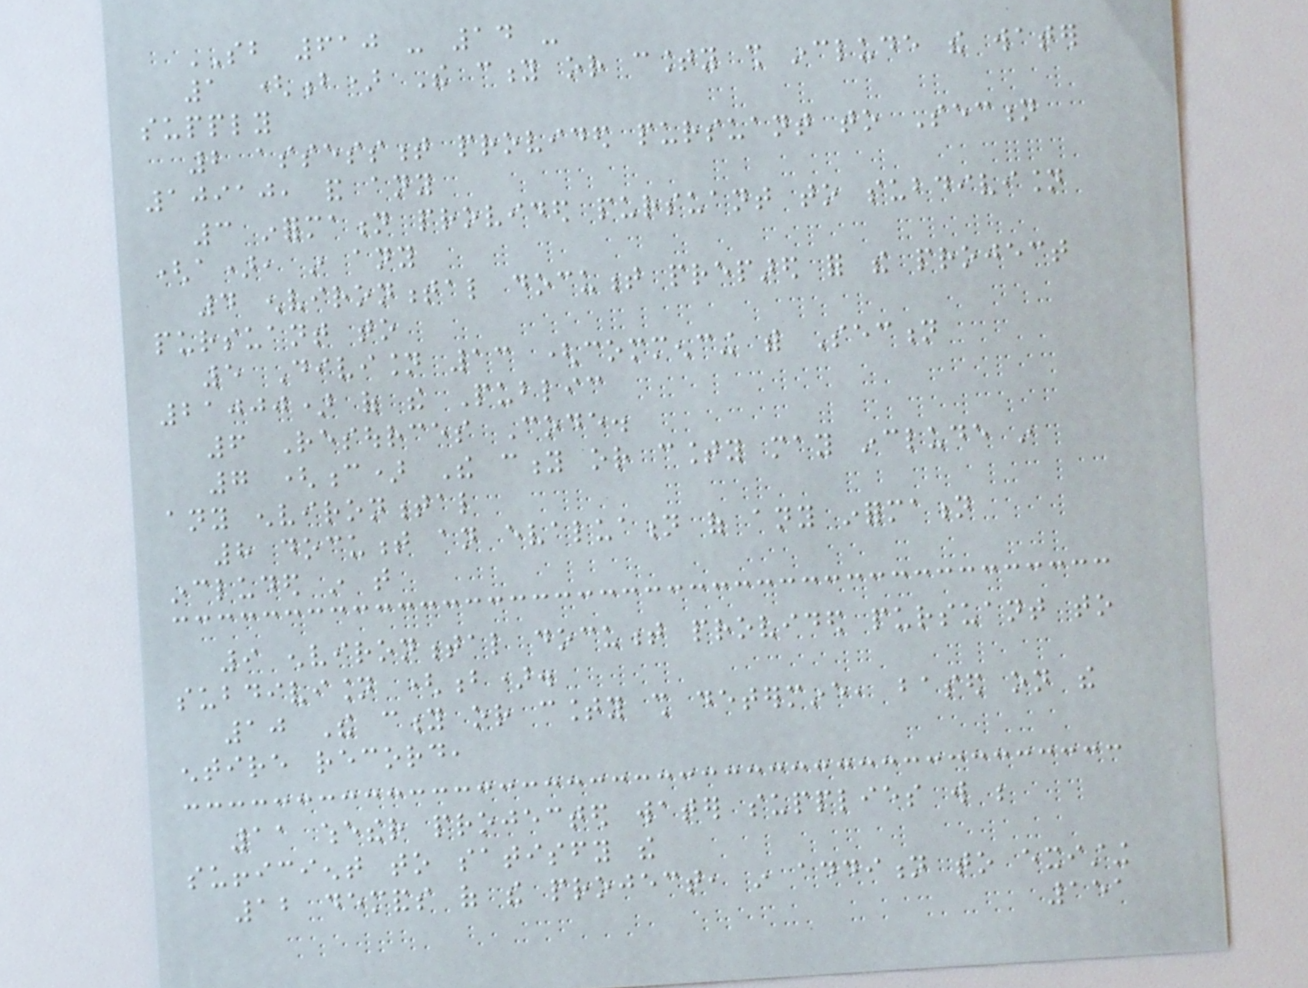SB 610 - 14 -
1 (b) The city or county shall include the water
supply
2 assessment provided pursuant to Section
10910, and any
3 information provided pursuant to subdivision
(a), in any
4 environmental document prepared for the project
pursuant to
5 Division 13 (commencing with Section
21000) of the Public
6 Resources Code.
7 (c) The city or county may include in
any environmental
8 document an evaluation of any information
included in that
9 environmental document provided pursuant to
subdivision (b).
10 The city or county shall determine, based on the
entire record,
11 whether projected water supplies will be
sufficient to satisfy the
12 demands of the project, in addition to existing
151
